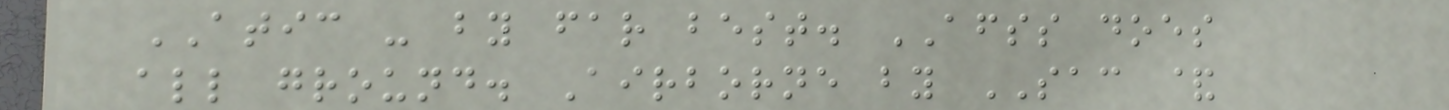ATIC - by far best. AFSS does
all ground. Airborne by SAC &
